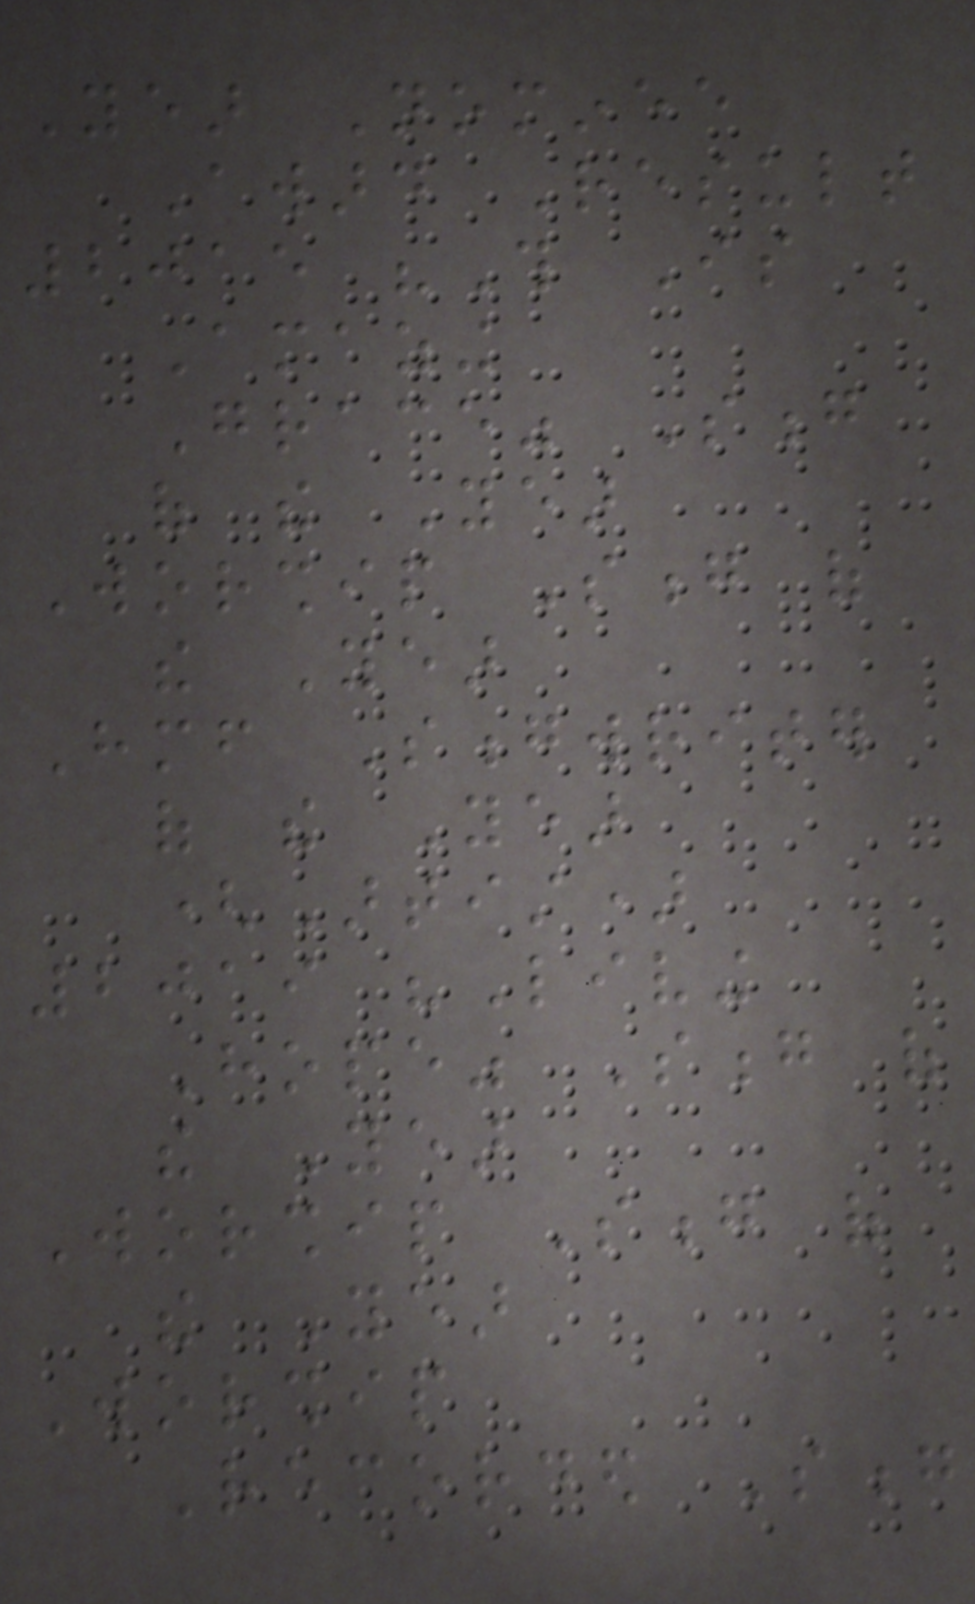Year Nominee
Award Result
2015 "This Is
Amazing
Grace" Song
of the Year
Worship Song of
the Year
Himself Songwriter
of the Year
(Artist)
2019 "Living
Hope" Song of
the Year
Worship Song of
the Year
Worship
Recorded Song
